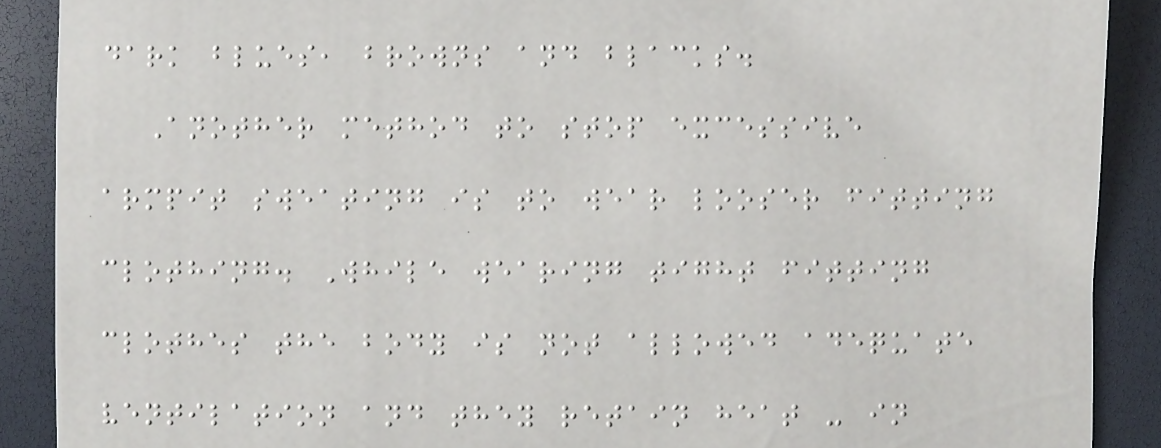dark blues, browns and blacks.
Another method to stop excessive
armpit sweating is to wear looser fitting
clothing. While wearing tight fitting
clothes the body is not allowed adequate
ventilation and they retain heat - in
